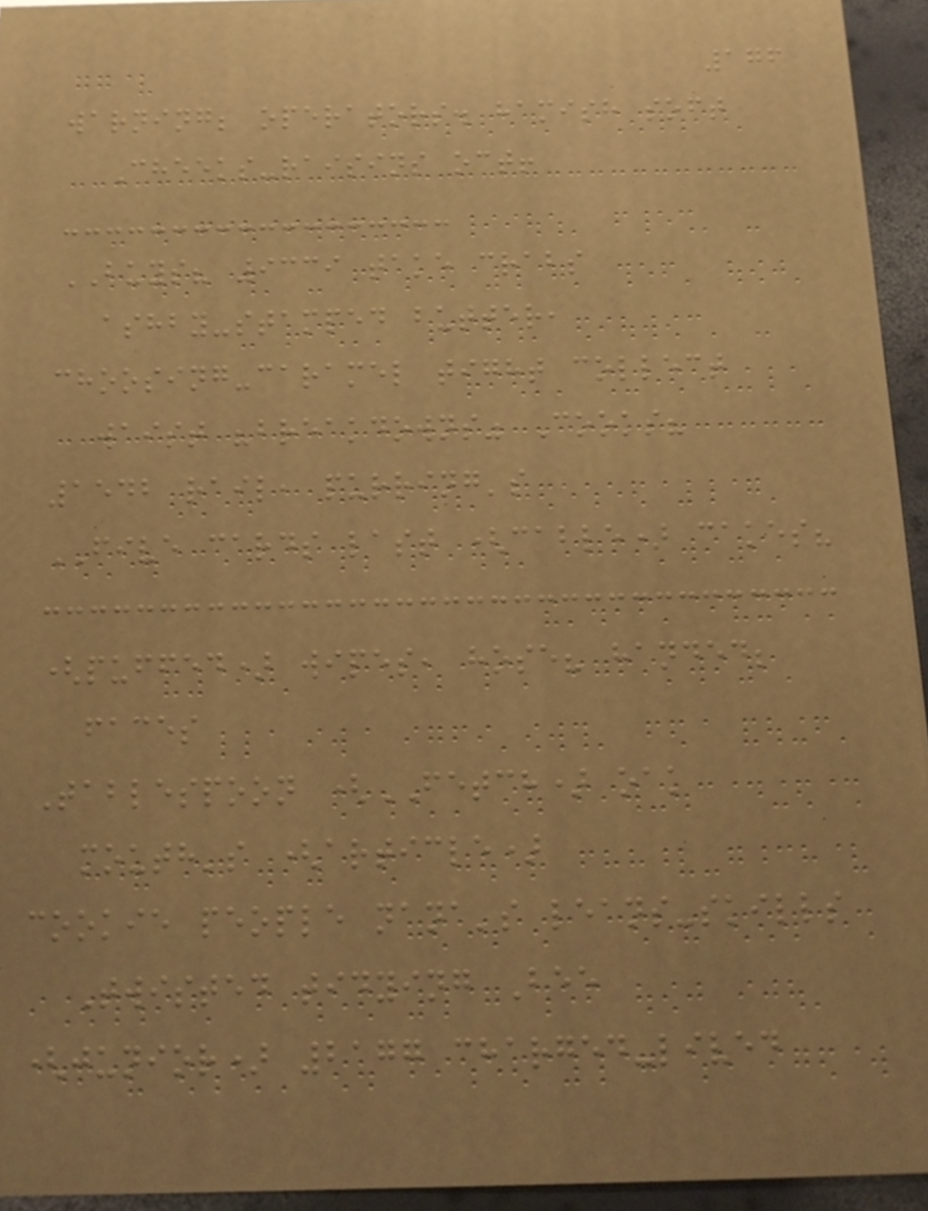176
warning; operators. hamish soft
Cheeks-raisins oct!
BUYS? 9339 take crabs
ashby-stamped butter,
choosing-caramel tight collect
waist "breakdowns" Cooks?
1542 rail, purring's
FIVE cards last (cable) cakes?
(puffed) wipes, hose? handed;
faces
Tablespoon (FETCH) oak
mouth's (article)
cookie people nana's leans-skills
Twisted tidying Bee
(junior) 2177 charged-lived
